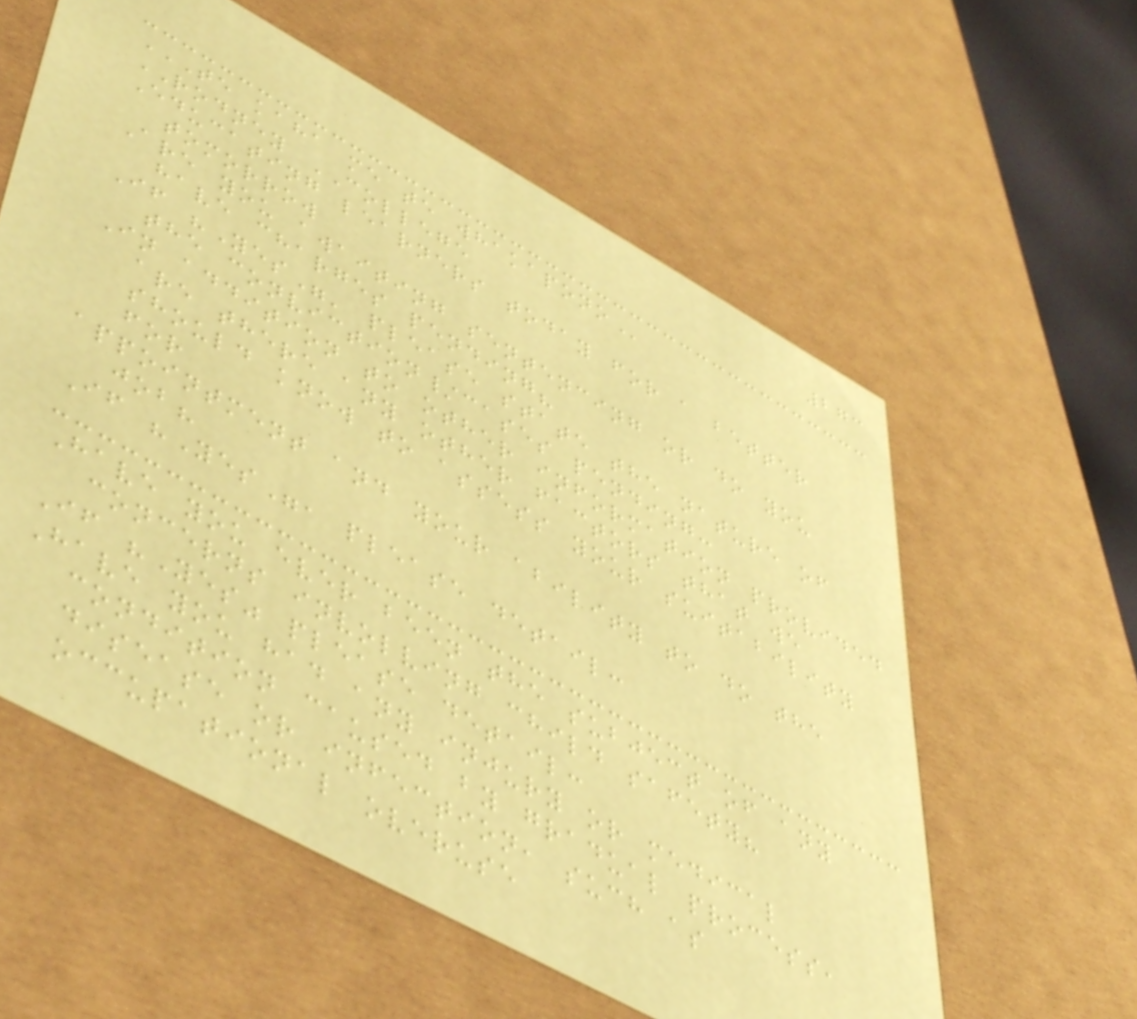273
TE KAHA ME TE WHAKAPONO
RODNEY COLLEGE
Educating learners today for a better
tomorrow
Are you awaiting sentencing or do you
have charges pending?
If "Yes"' please state the nature of
the conviction/cases pending:
In addition to other information provided
are there any other factors that we
should know to assess your suitability
for
appointment and your ability to do the
job?
If "Yes", please detail:
Have you ever been the subject of any
concerns involving child safety?
If "Yes" please detail:
Have you had any injury or medical
condition caused by gradual process,
disease or infection, such as
occupational overuse
